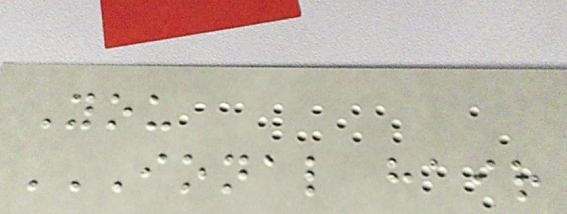You
IONAL HAIR
